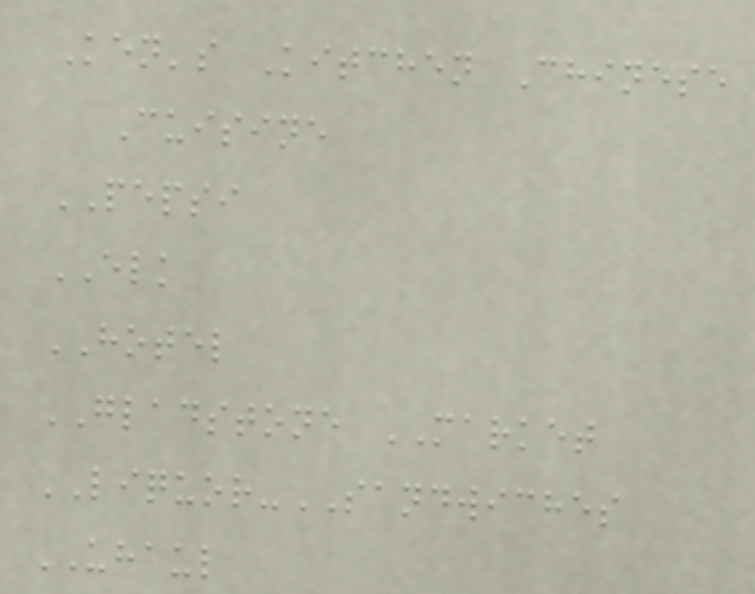Ken's Kitchen Chinese
Cuisine
PEPSI
ELK
HOTEL
GLADSTONE MARKET
LIQUOR-SANDWICHES
UHAUL
